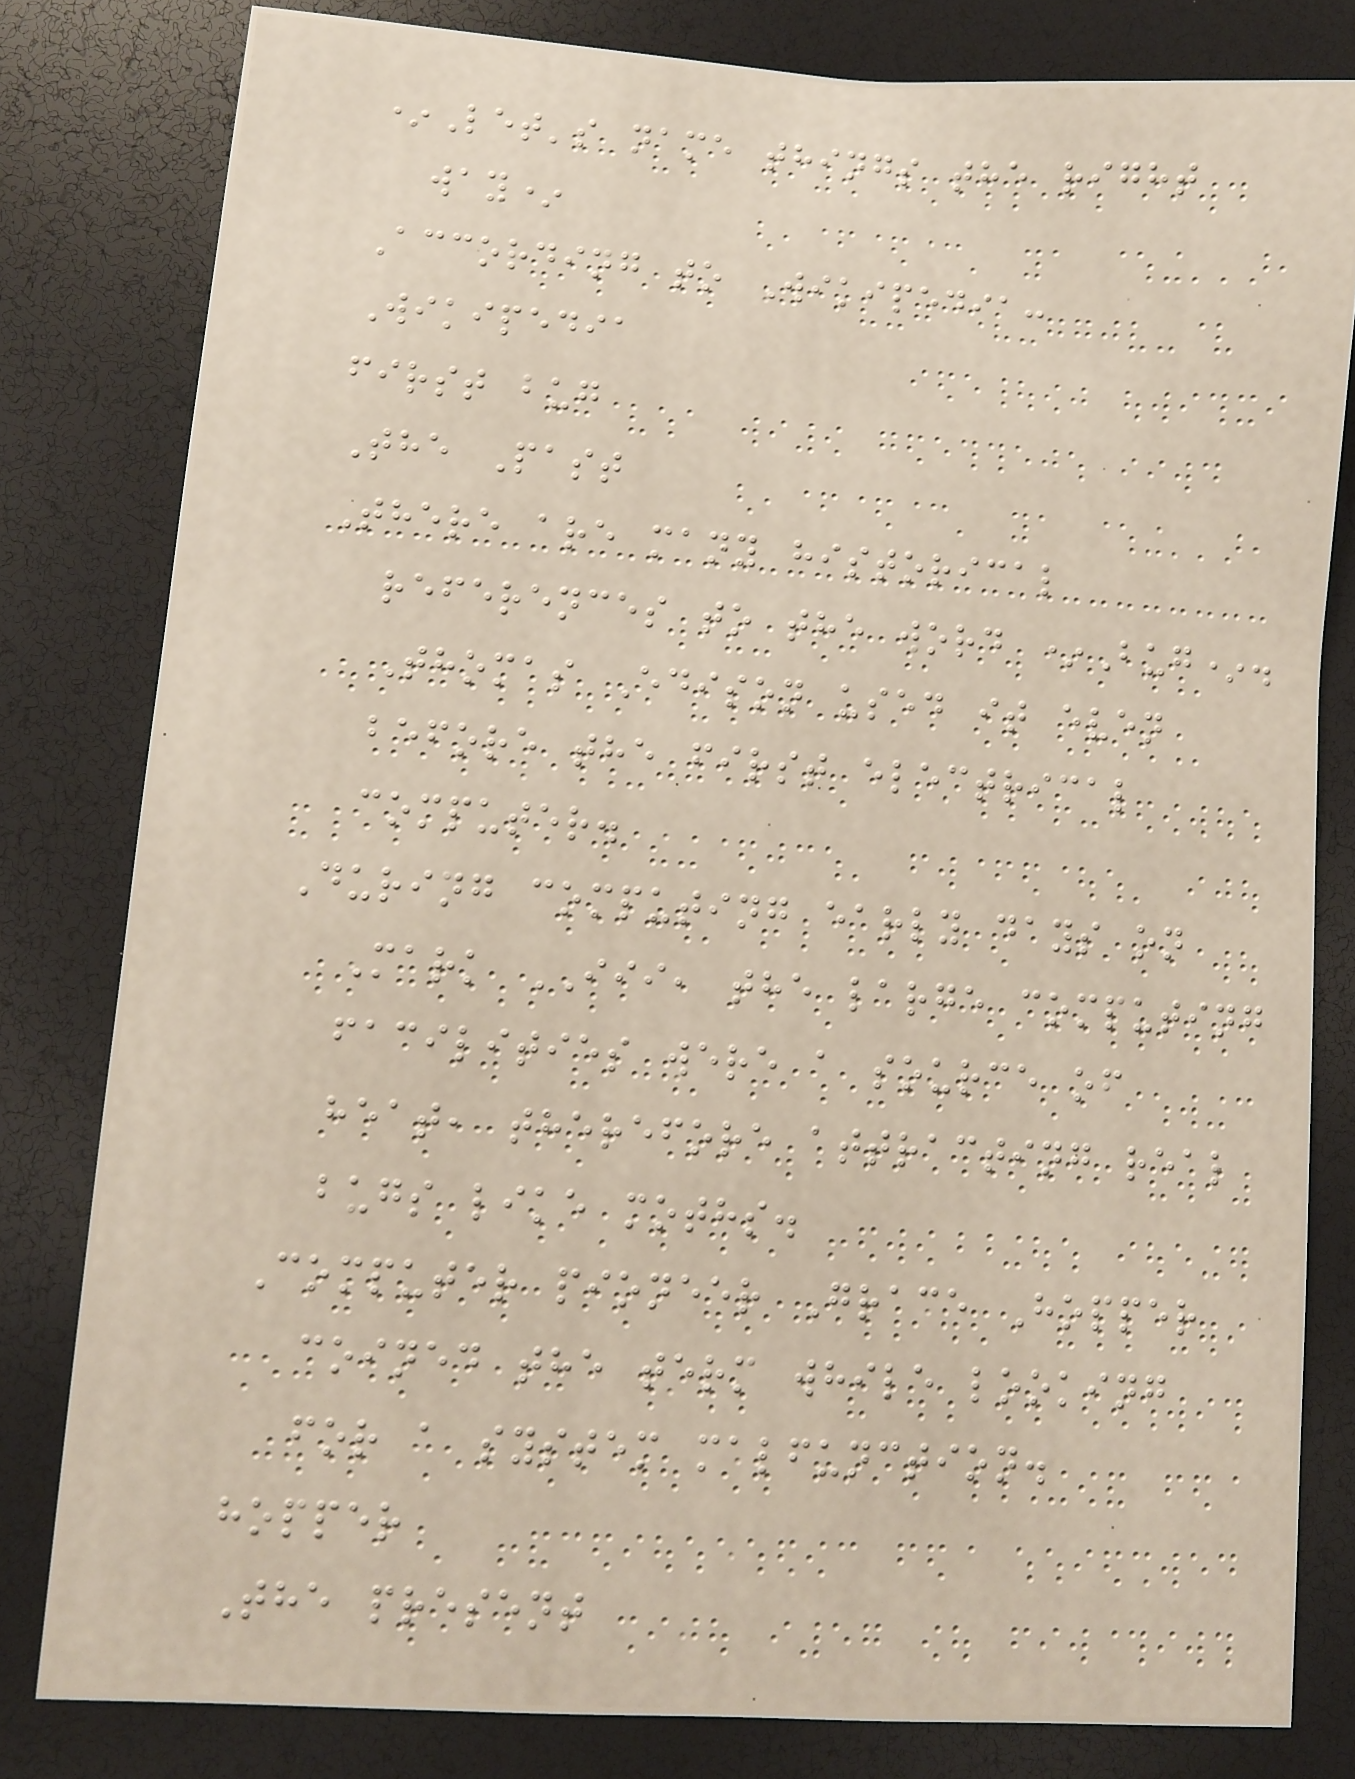*Let's name things the right
way*
According to Wikipedia:
Wikipedia
first bug
The Past
There are many historical
references to the word *Bug*.
Thomas Edison used it even
before the first electrical
computer.
During computing early days on
Mark III, the large computing
facilities were a source of
heat, therefore attracting real
bugs like moths.
Computer pioneer Grace Hopper
coined the term while looking
for a system malfunction.
hopper
The present
